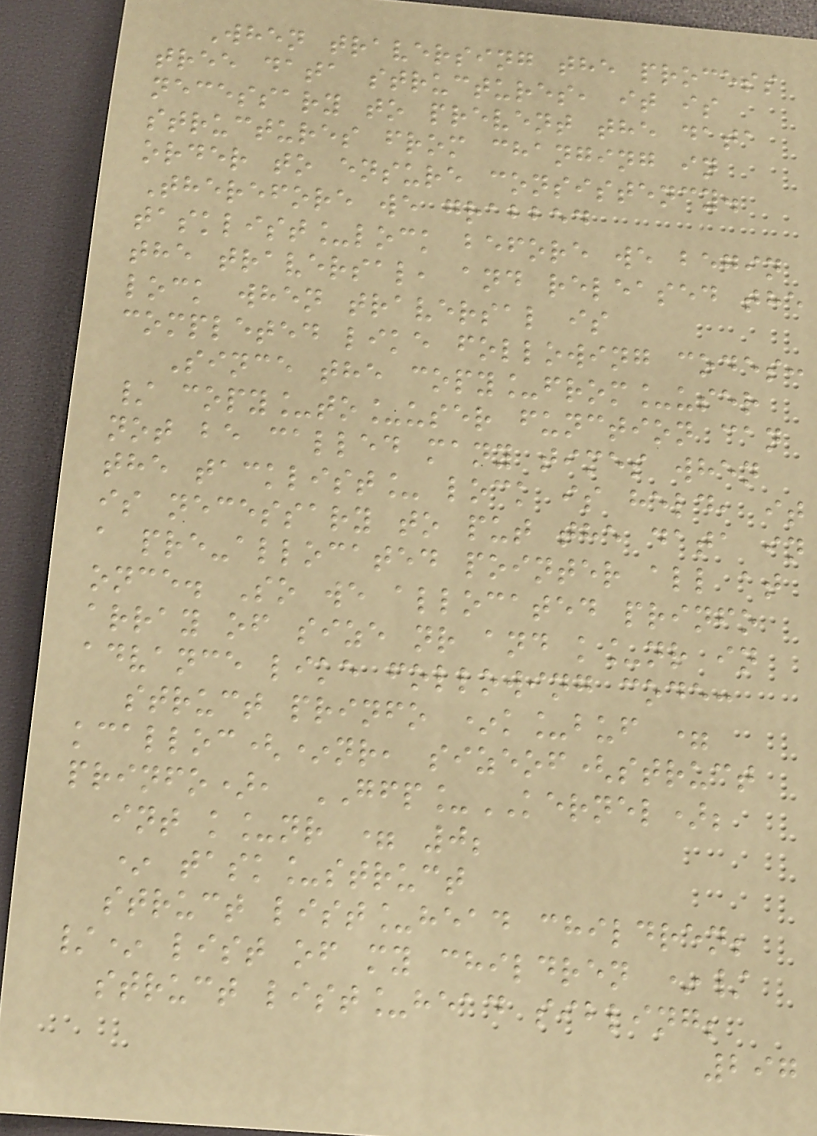When traversing the process
tree data structures, it is
necessary to prevent the data
structures from changing in
order to ensure consistency.
Therefore we grabbed
tasklist_lock before we begin
the traversal, and released the
lock when traversal is
completed like following codes:
Since the copy_from_user
/ copy_to_user function can
not be called many times when
the tacklist_ lock is held, it
is necessary to put the data in
a pre-allocated pointer all at
once. So we allocated prinfo
array of size nr and k_nr in
advance like following code:
struct prinfo *k_buf =
kcalloc(*nr, sizeof(struct
prinfo), GFP_KERNEL);
int k_nr = 0;
* task_struct
struct list_head children;
/* list of my children */
struct list_head sibling;
297
